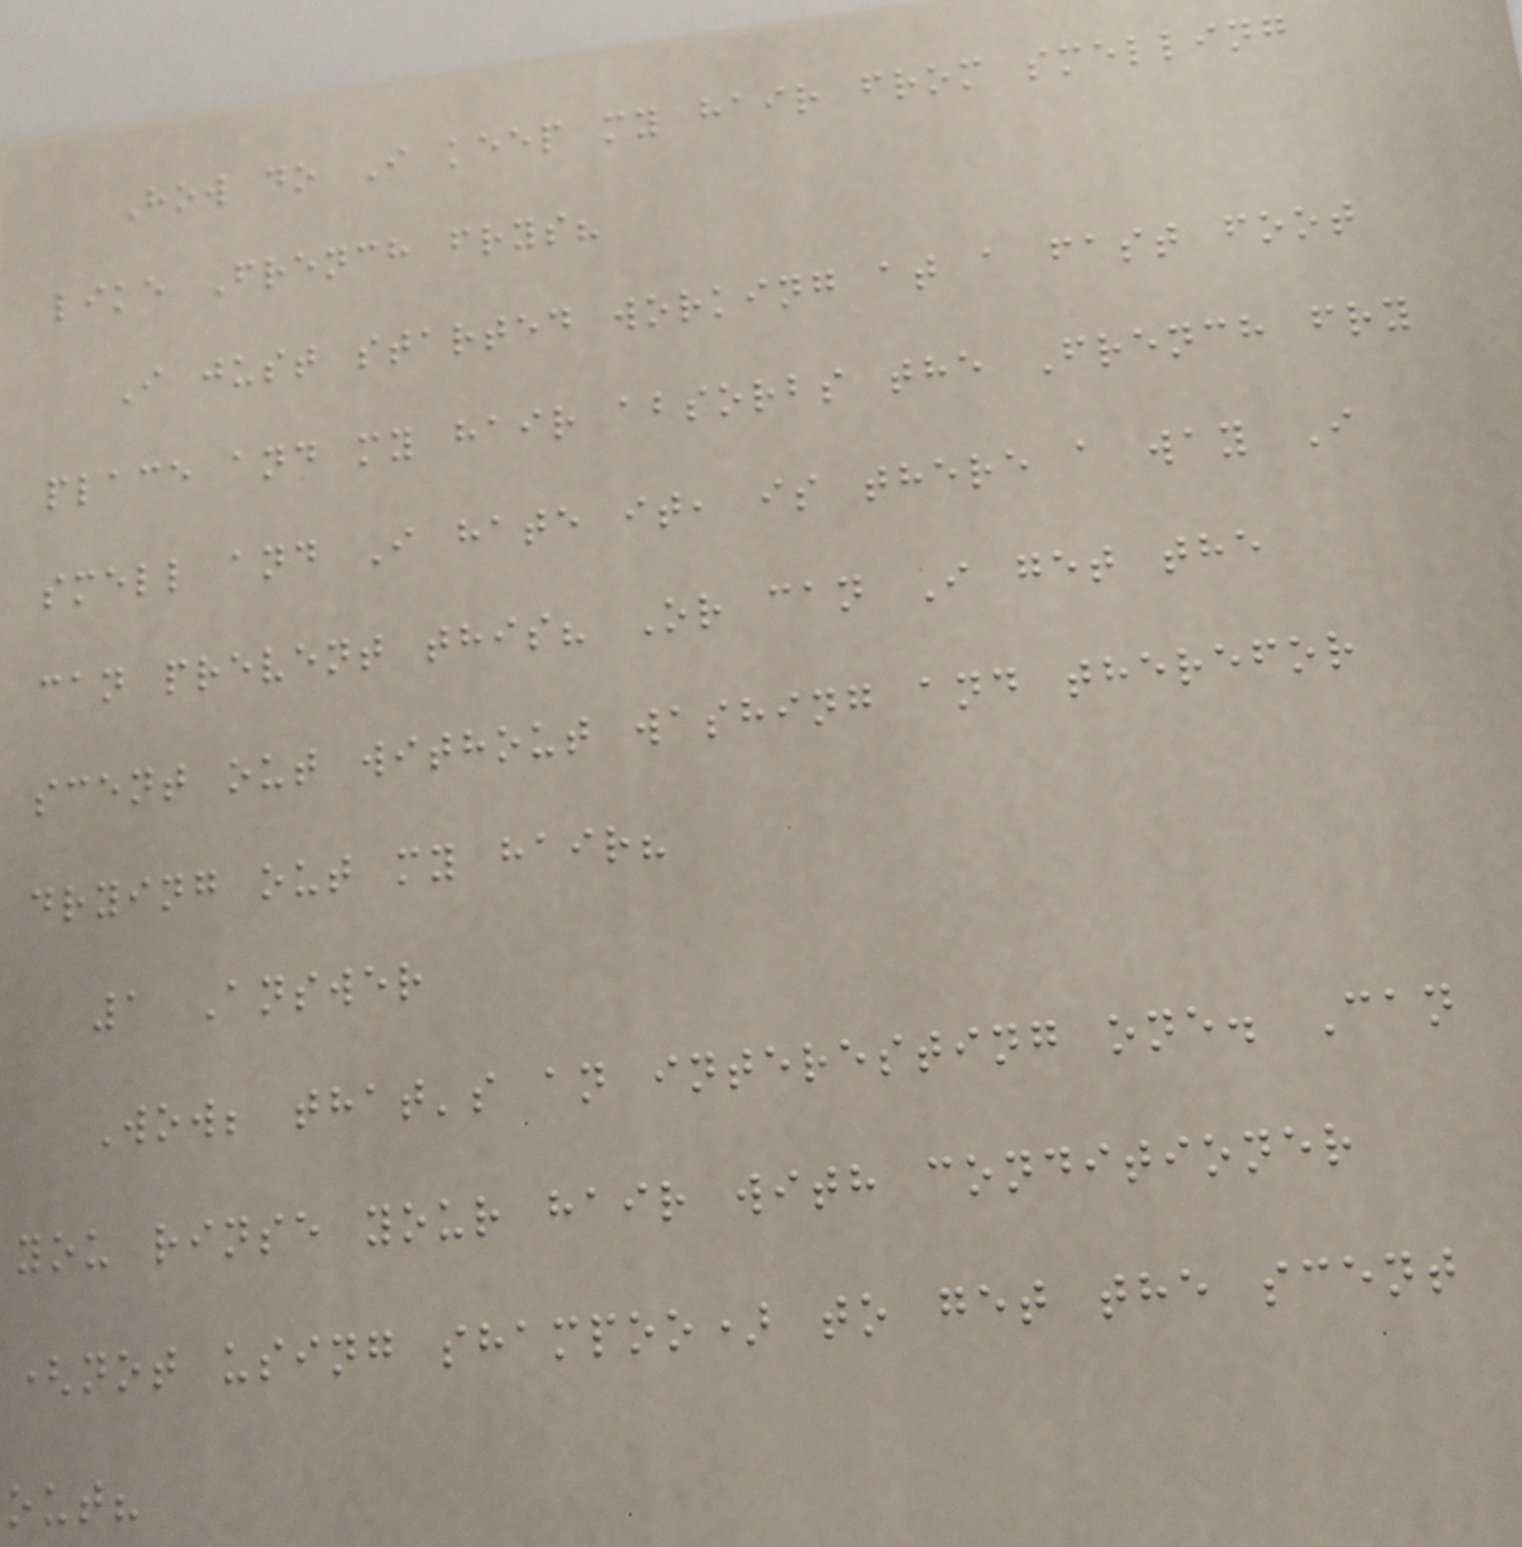How do I keep my hair from smelling
like French frys?
I just started working at a fast foot
place and my hair absorbs the French fry
smell and I hate it, is there a way I
can prevent this? Or can I get the
scent out without washing and therefor
drying out my hair?
1 Answer
Wow; that's an interesting one. Can
you rinse your hair with conditioner
(not using shampoo) to get the scent
out?
